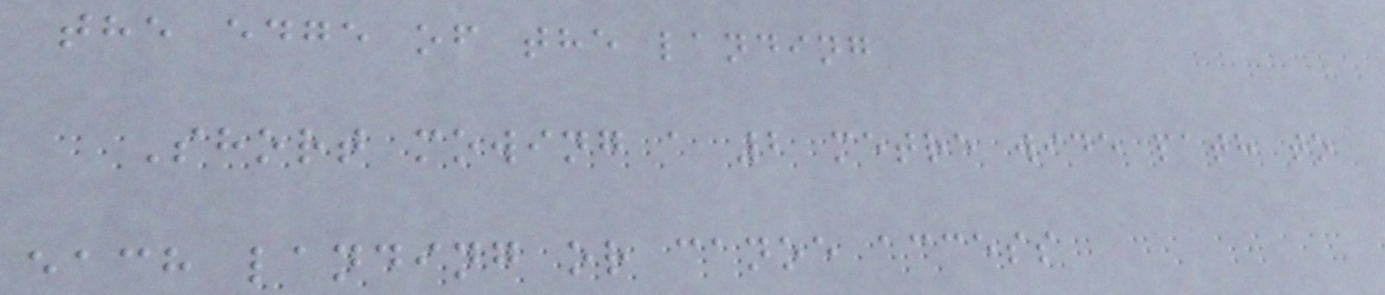the edge of the landing
Short mowing a 2 metre wide path to
each landing or canoe access
